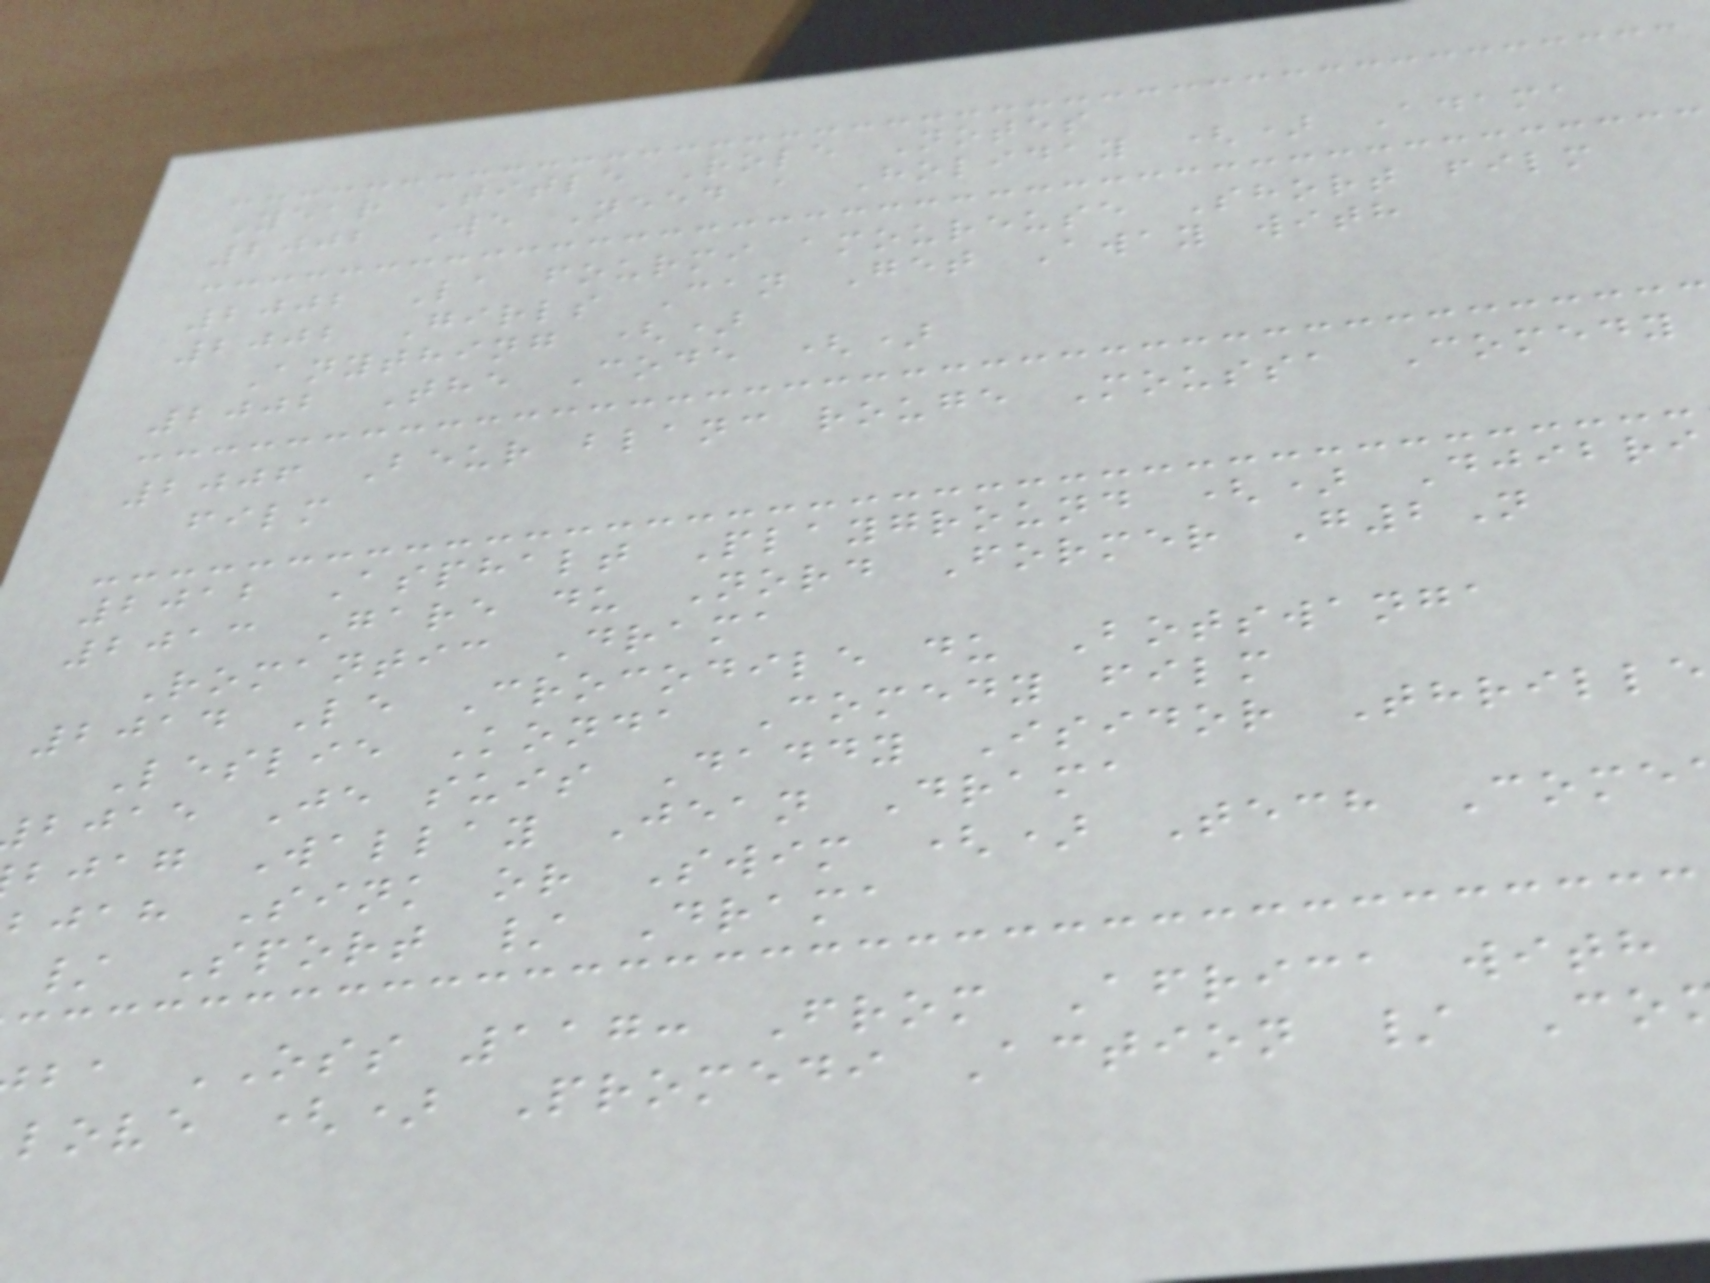Year Title Role Notes
2002 We Need a Holiday () Adama
2002 La fourmi amoureuse Short film
2002 Girls Can Get Away with
Anything ()
2002 The Code ()
2006 Beur blanc rouge Moussa Comedy
film
2012 Asphalt Playground () Djibri
2013 Gare du Nord Former G2N
Romantic Drama
2014 Le Crocodile du Botswanga
Leslie Konda Comedy film
bjae Je suis Daddy Isidor Thrille
bjag Wallay Jean Drama
bjah Sink or Swim () Tech Come
/ Sport / Drama
ba OSS 117: From Africa with
love () Promedi Action / Co
